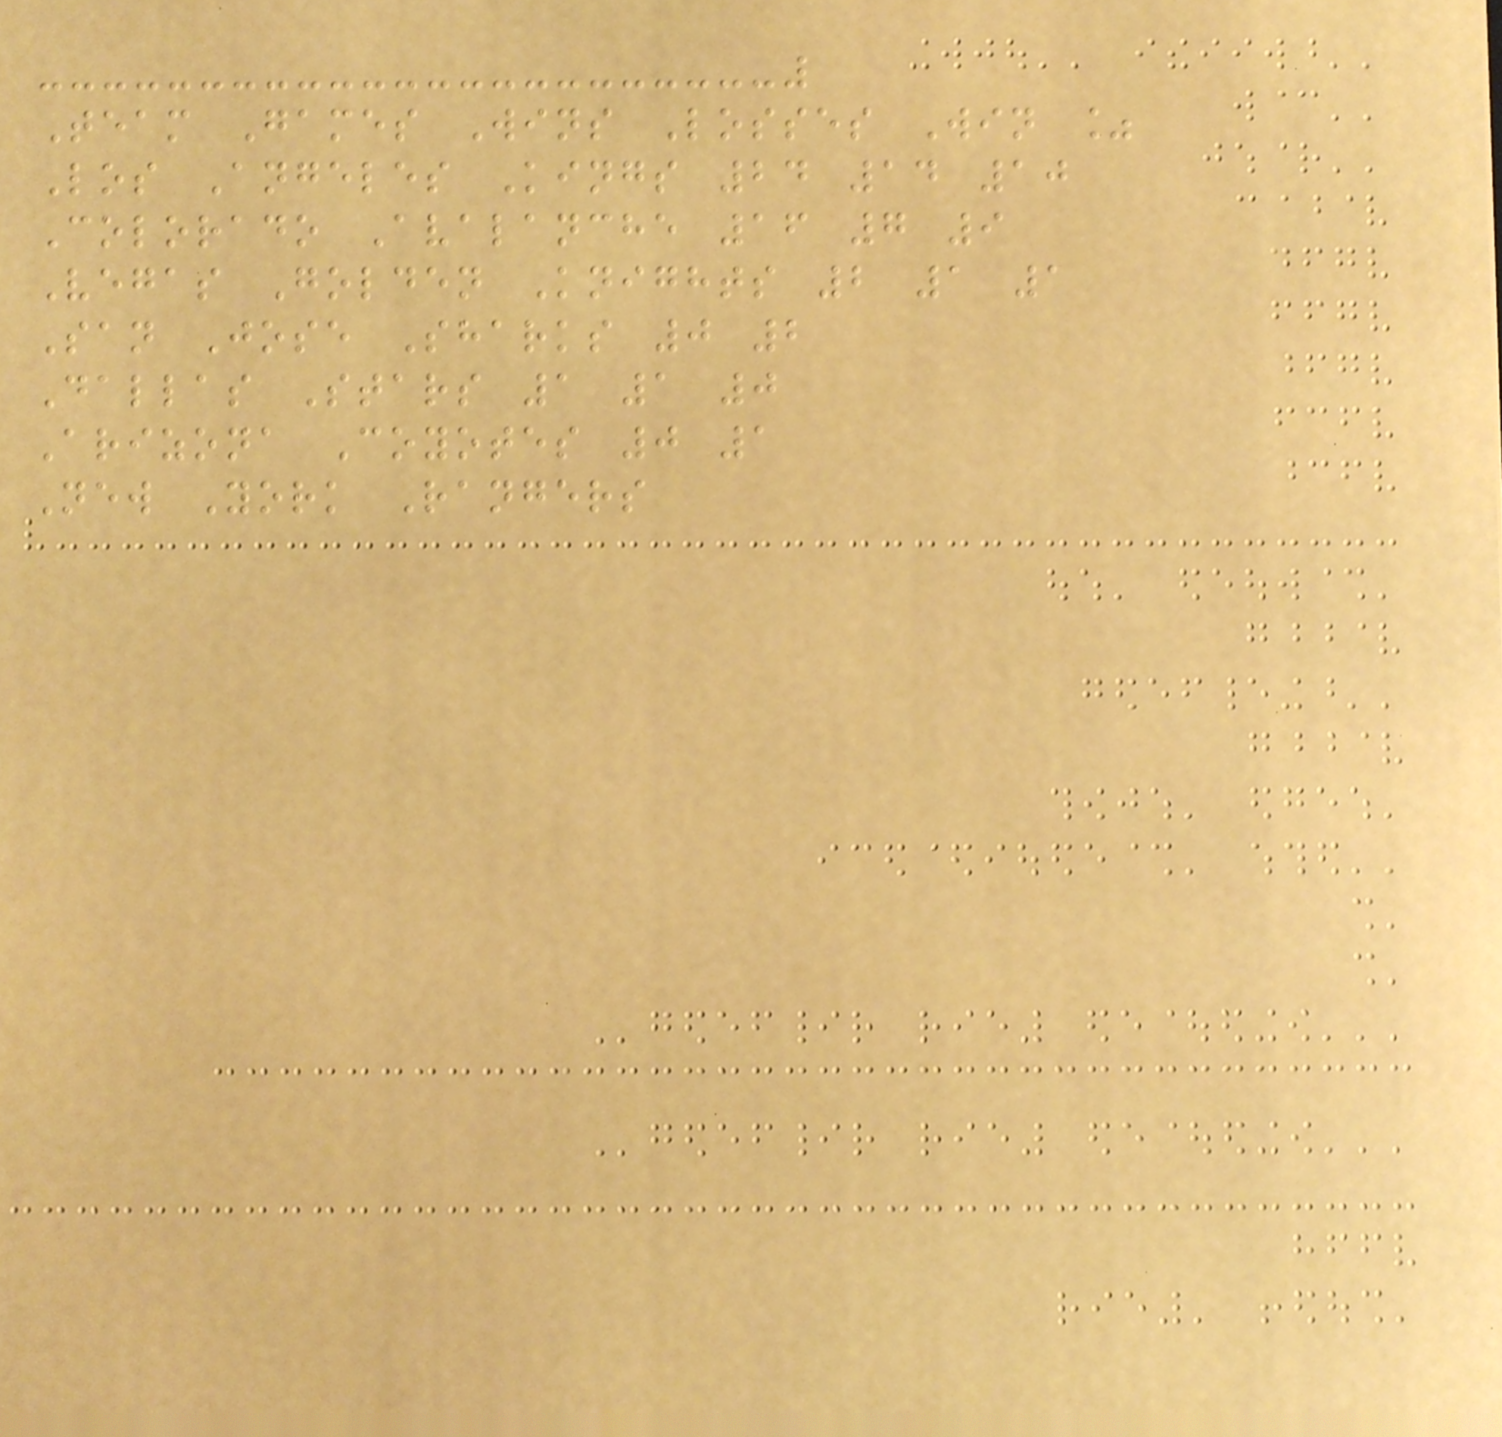Team Games Wins Losses Win %
Los Angeles Kings 24 14 10
Colorado Avalanche 16 7 9
Vegas Golden Knights 2 1 1
San Jose Sharks 0 2
Dallas Stars 1 1 0
Arizona Coyotes 0 1
New York Rangers
